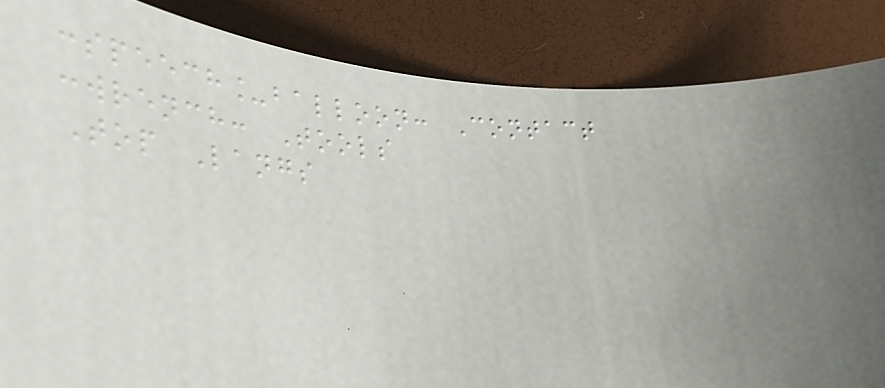:speech_balloon: Contact
:wrench: Tools
Top Langs
